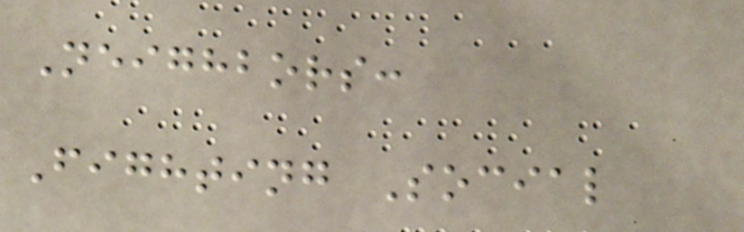Neighbors:
Fighting Social
